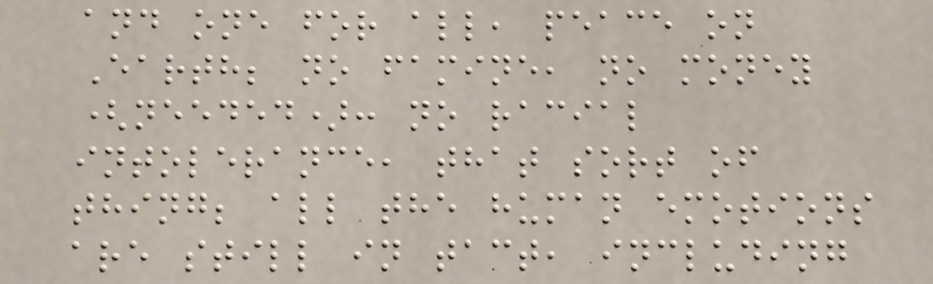and one for all, peace on
Earth; no famine, no money
(needed): no racial
intolerance, that sort of
thing; all the human emotions
are still in tact, including
